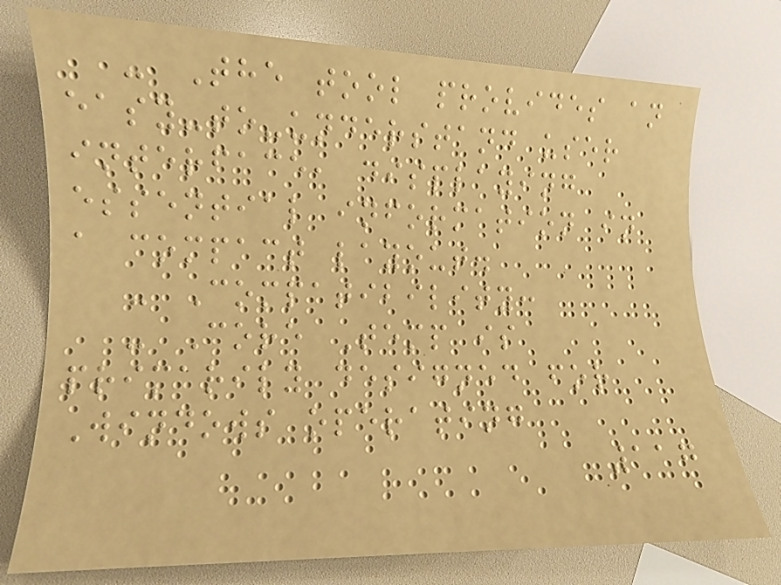- The tool provides an
easy-to-understand user
interface, displaying
essential information in
a compact layout.
- Compatibility:
- Core Temp is
primarily designed for
Windows operating
117
